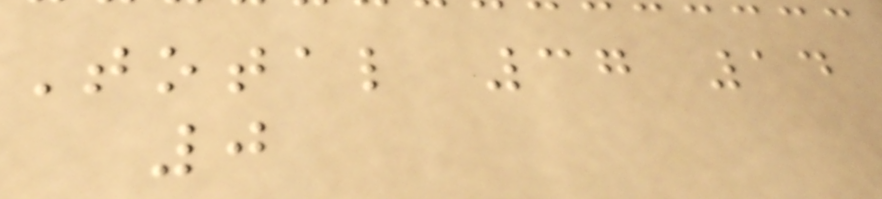Total 37 14
0
